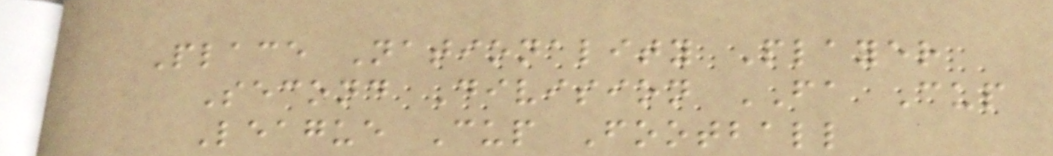Place Nationality Player
Second Division FA Cup
League Cup Football
